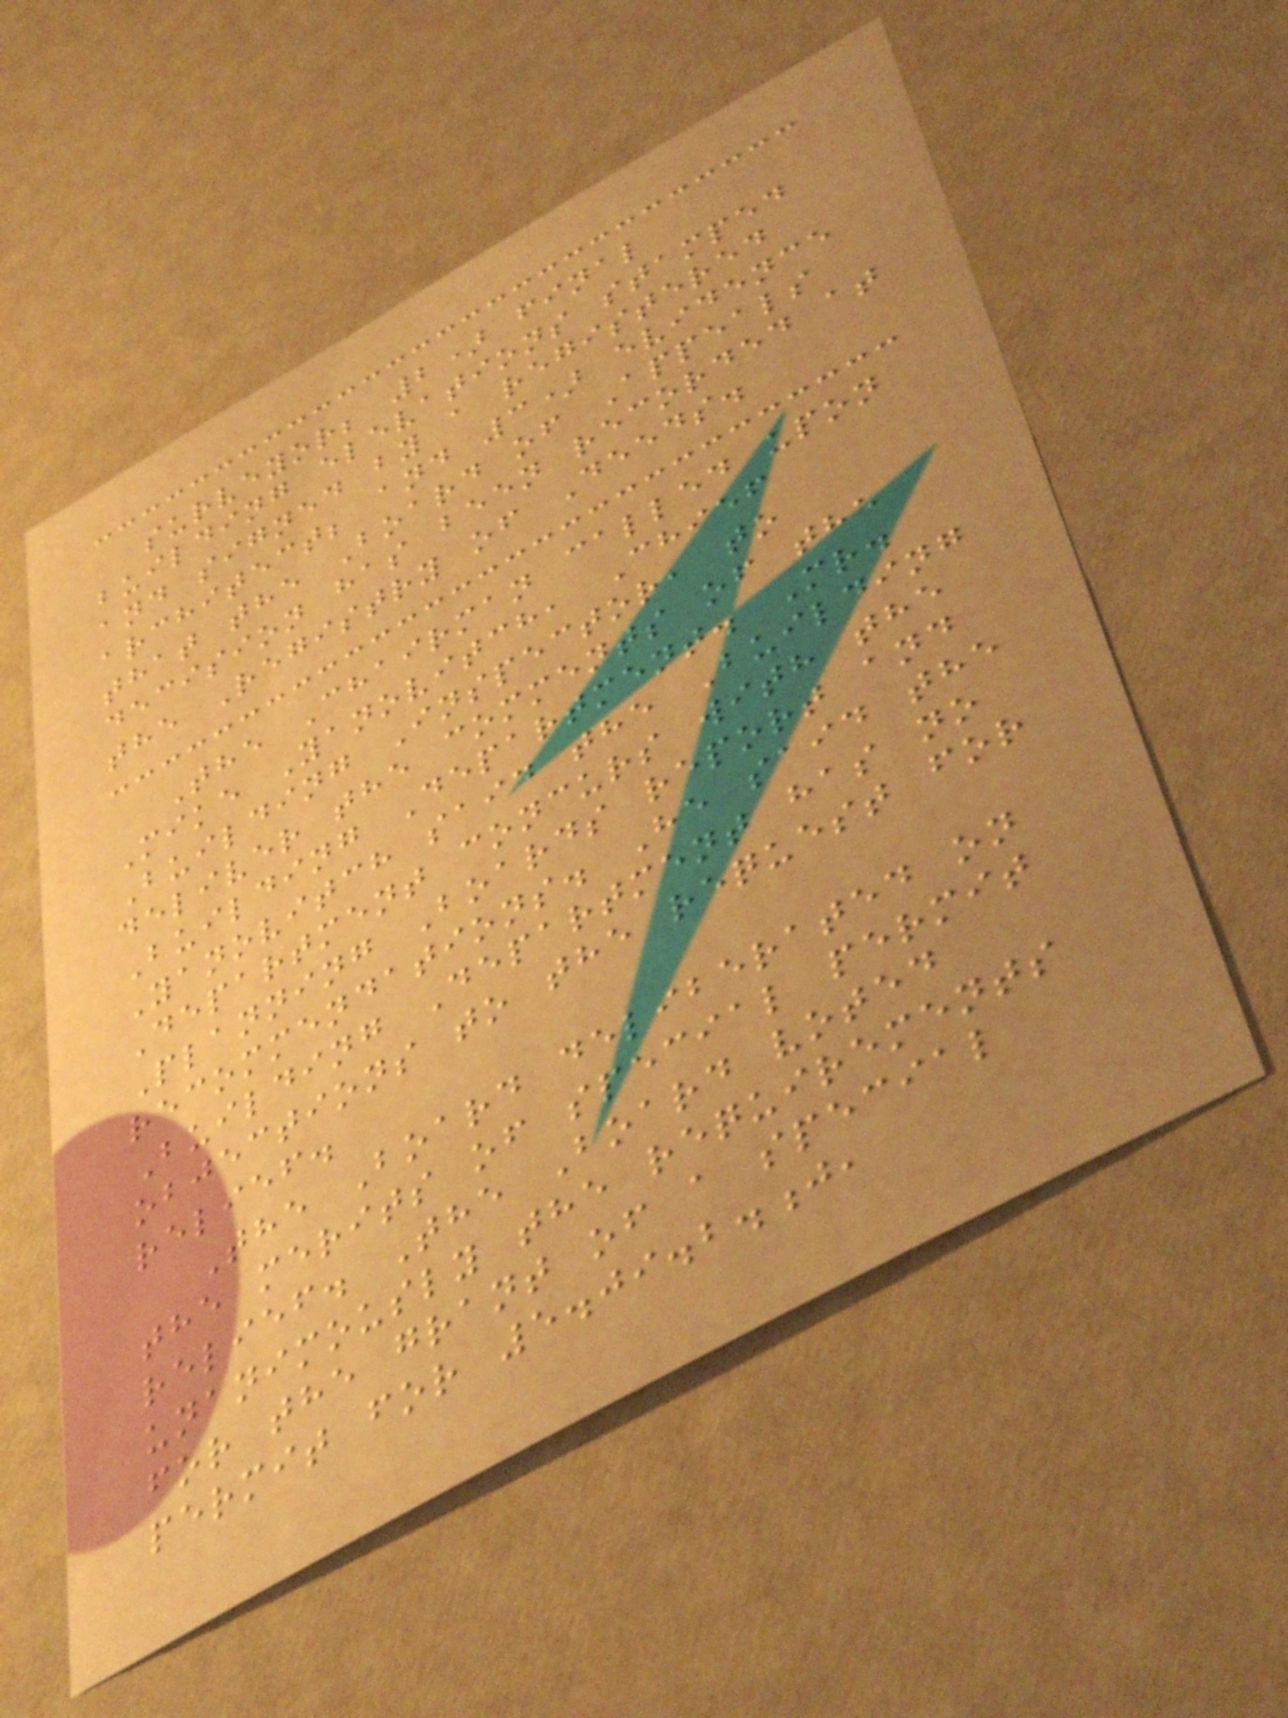surveyor; 2) final
building elevations stamped
and signed by a registered
architect; and 3) evidence
that the Board of Appeals
decision has been recorded at
the Registry of Deeds.
The Chairman called upon
Mike Yanovitch, Chief
Building Inspector, to
deliver the comments of the
Building Department. Mr.
Yanovitch said the Building
Department concurs with the
Planning Boards report and
recommendations. He said the
Building Department has no
objections to the request for
relief.
The Board deliberated on
the merits of special permit
relief. The Board voted
unanimously the requirements
for the grant of a special
permit for 5.09.2.j,
